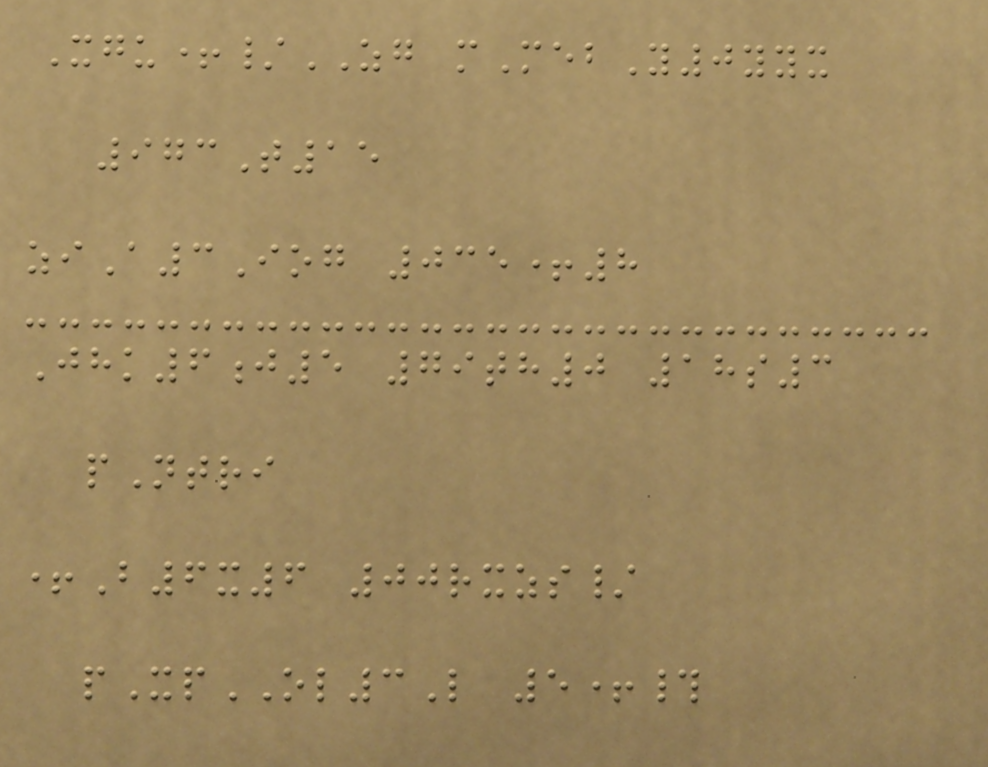Xgu+/ZG mMebY0yyx
973T15
ziA3Iog 035+8
Jhk6j5 79th0 18s3
pNtri
+B6x6 00rxzs/
pXpOL3L 5+#
